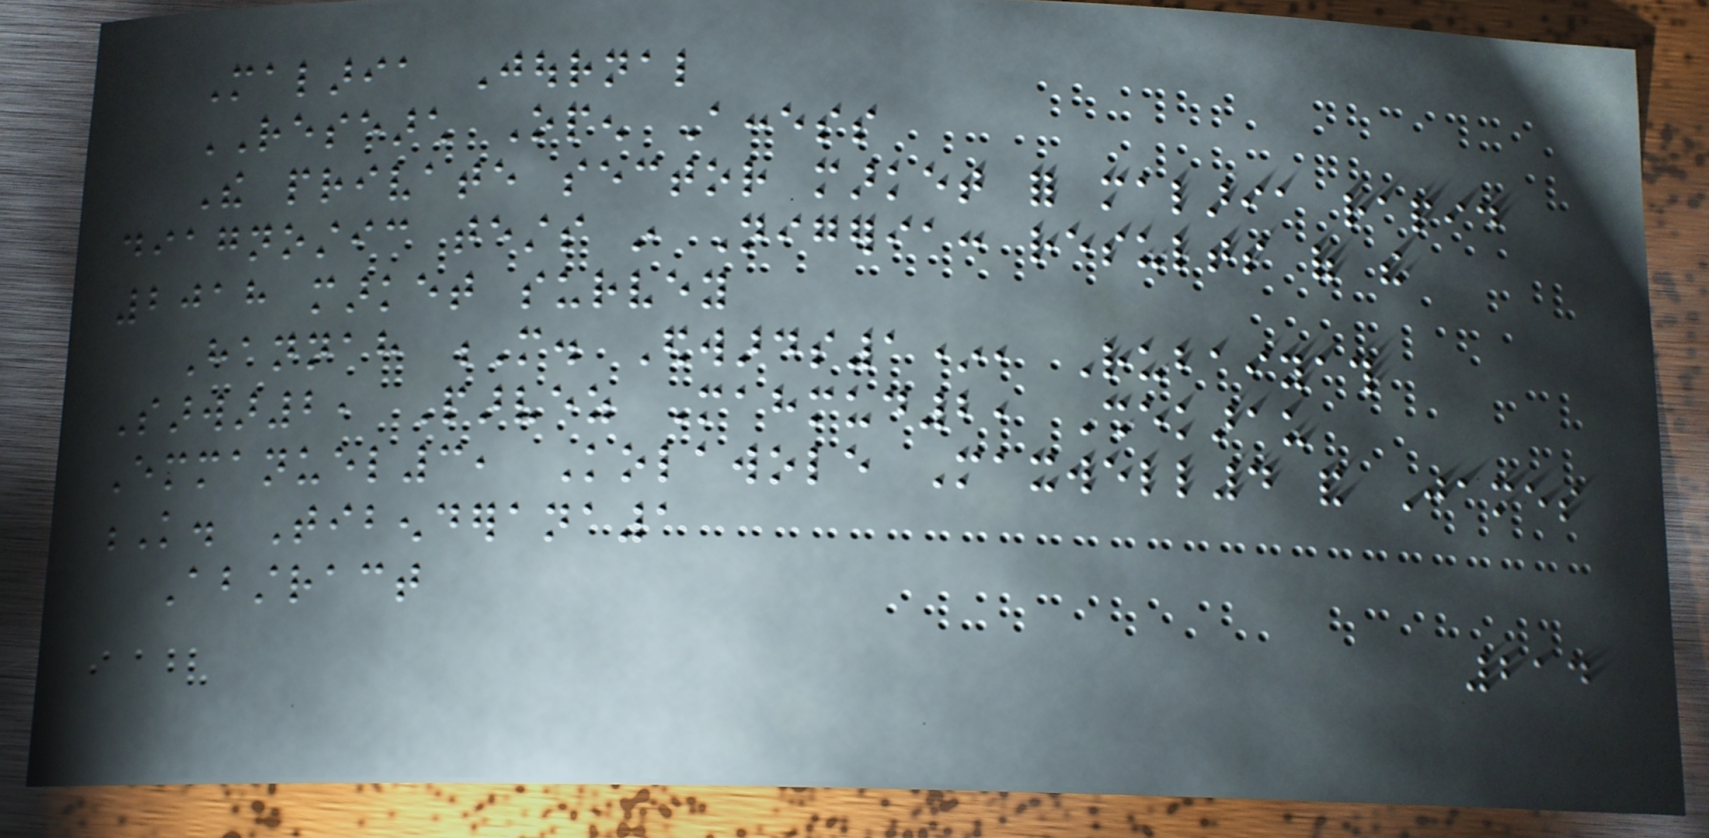Malaria Journal
RESEARCH Open Access
The private sector market for malaria rapid
diagnostic tests in Nigeria: results of the
2018 market survey
Hannah M. Edwards1*, Rubaiyath
Sarwar2, Parvez Mahmud2, Shekarau
Emmanuel3, Kolawole Maxwell4 and James
K. Tibenderana1
Abstract
214
